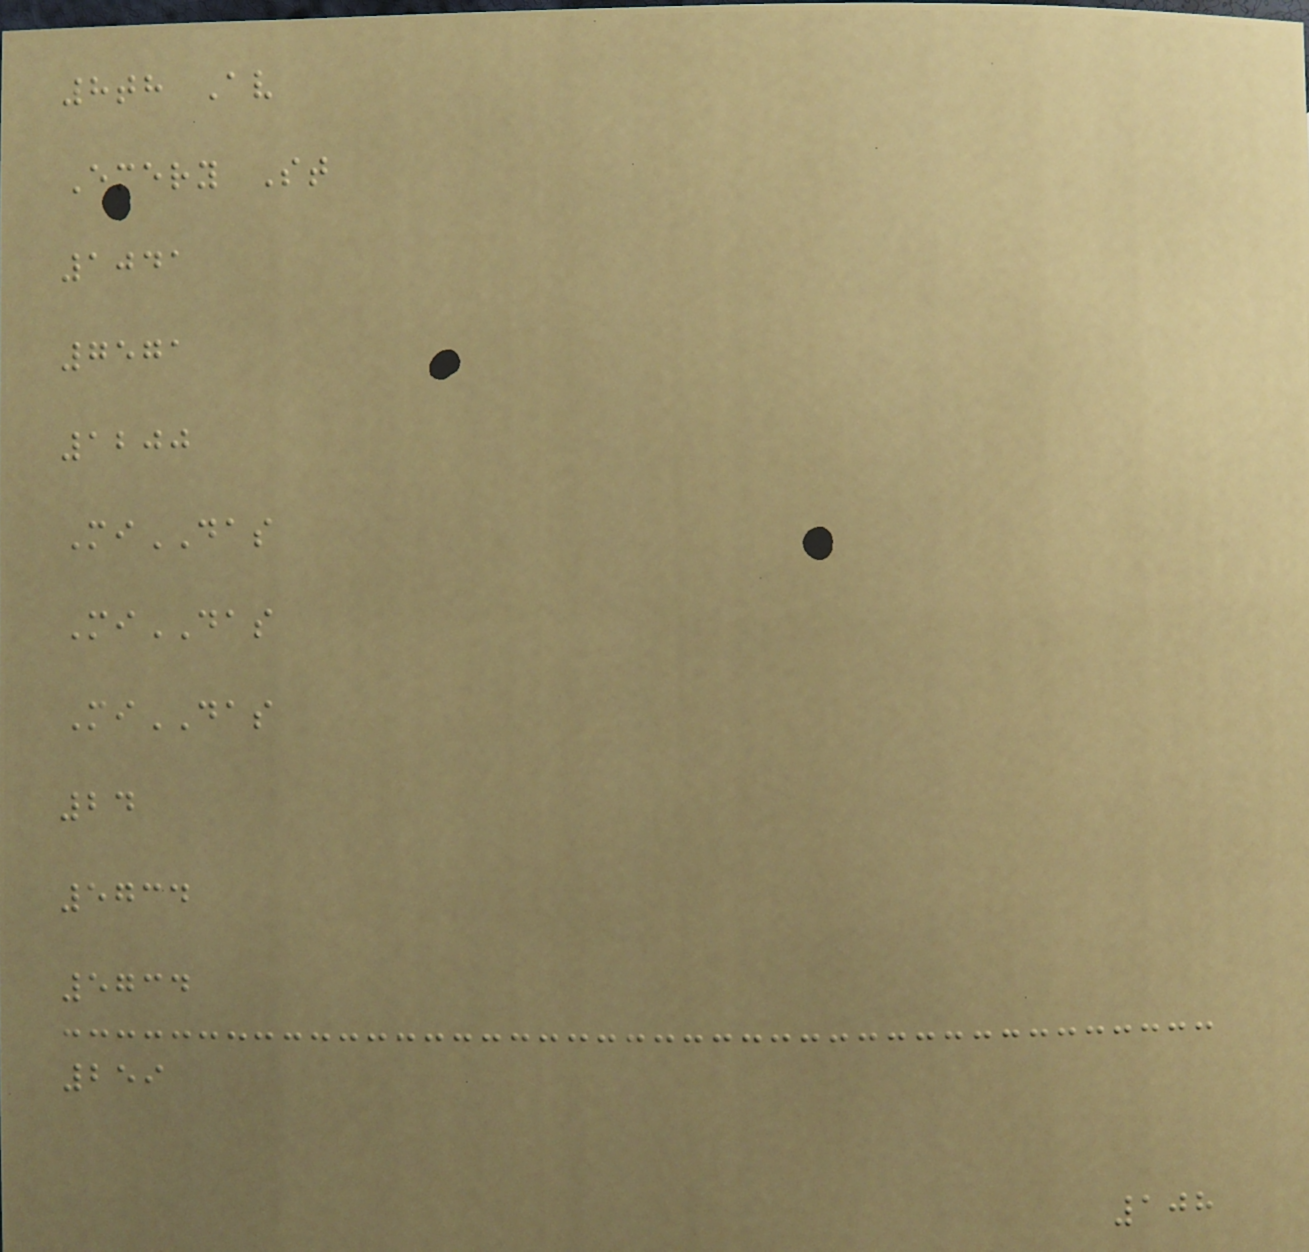8th Av
Emery St
1041
7571
1200
MiDAS
MiDAS
MiDAS
24
5734
5734
259
108
